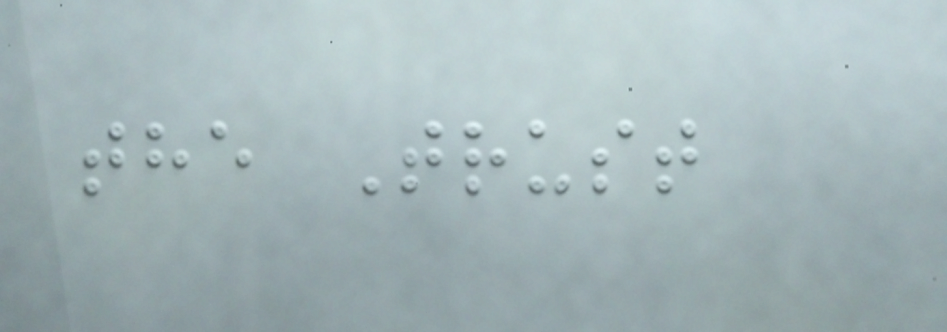the Trust
